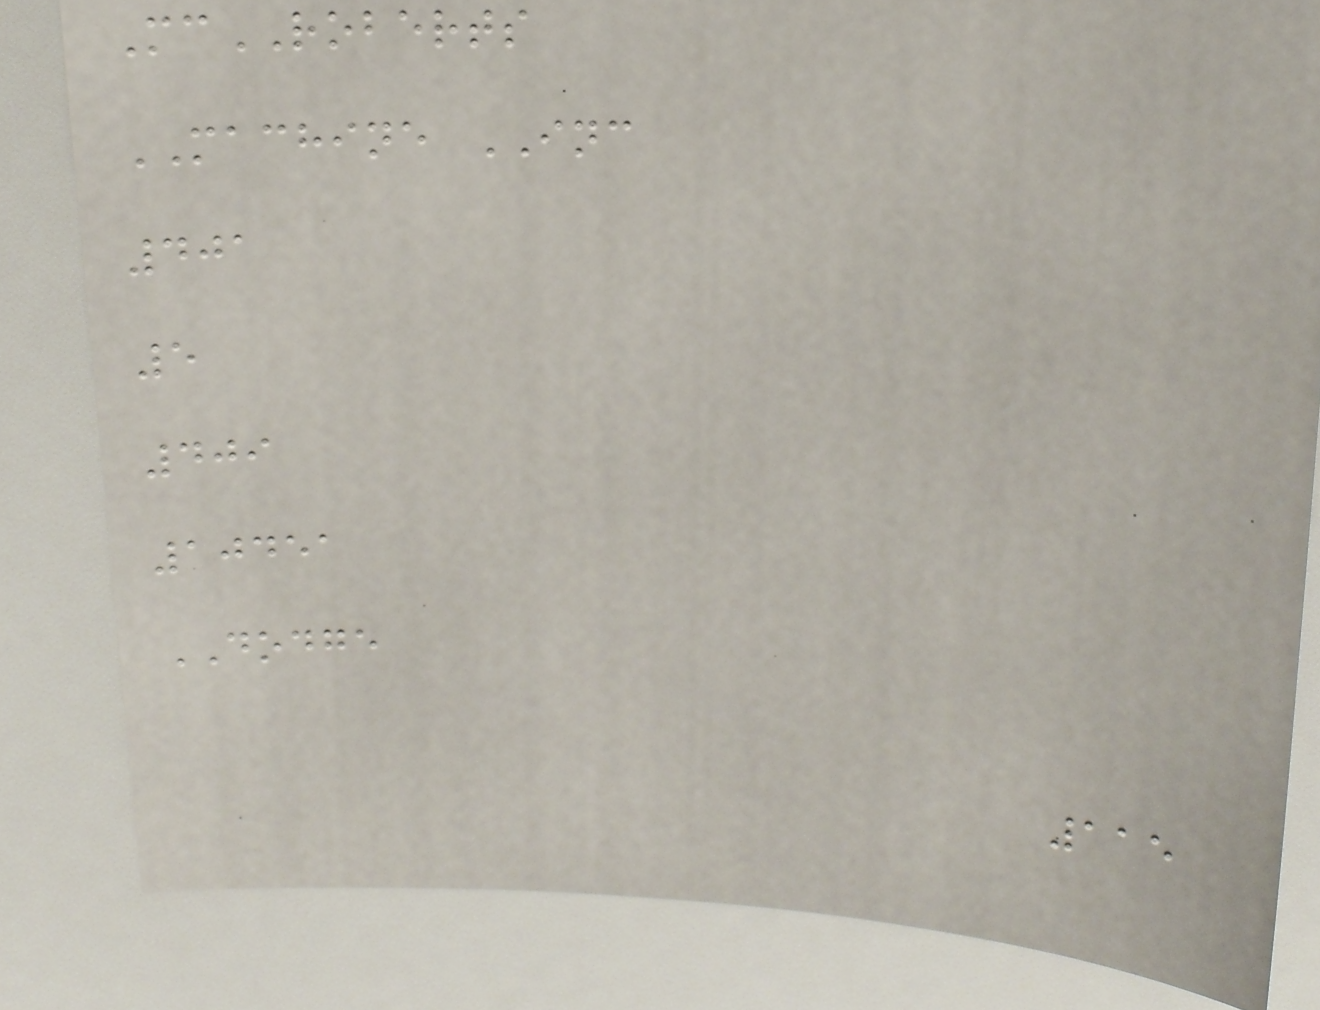McROBERTS
MACHINE INC
401
5
409
10451
DODGE
115
